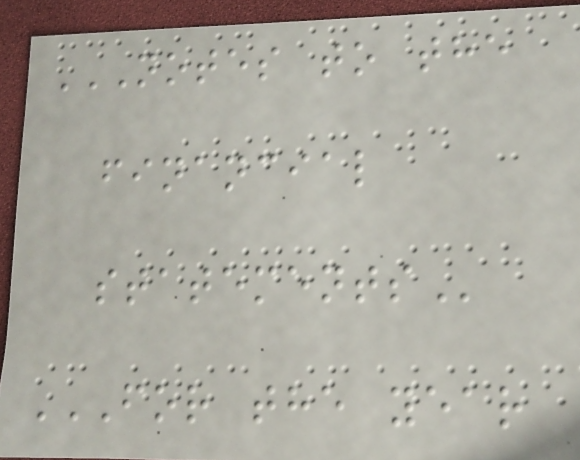NOTES TO THE
FINANCIAL
STATEMENTS
FOR THE YEAR
